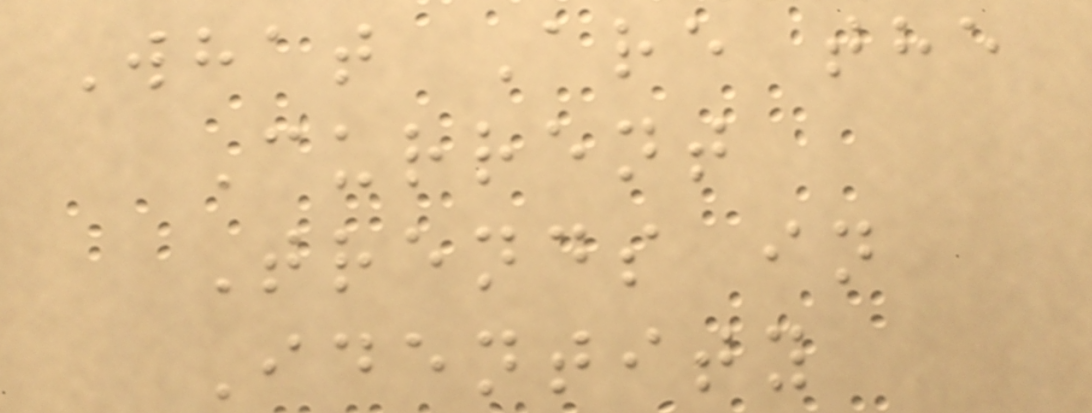What Are the
Current
Trends in
Identity
